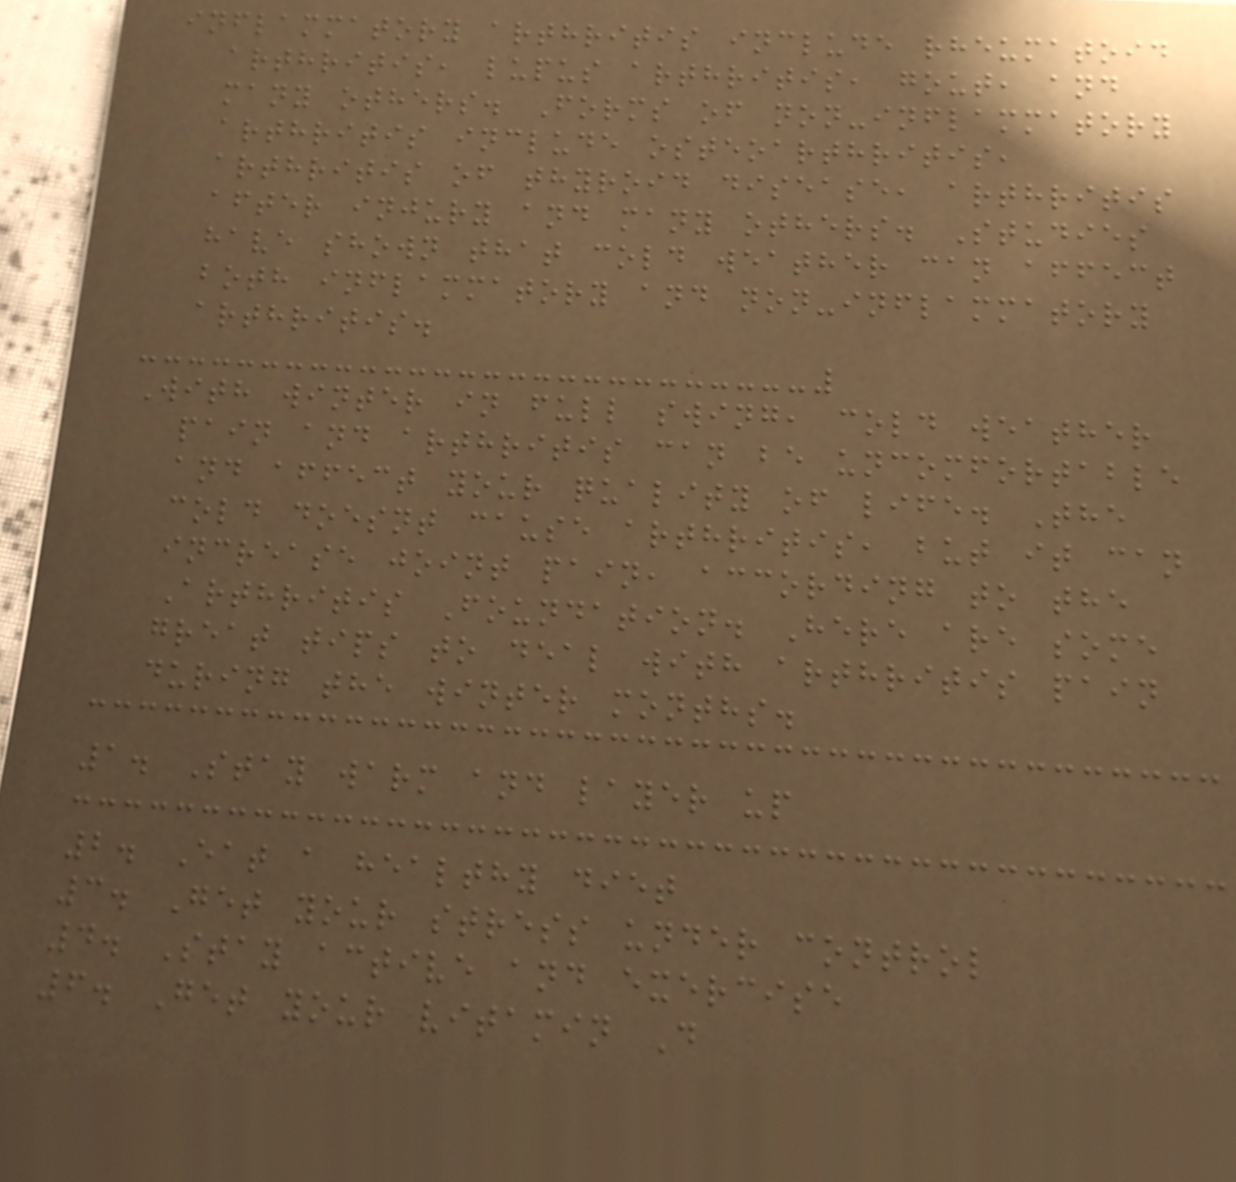inflammatory arthritis include rheumatoid
arthritis, lupus arthritis, gout, and
many others. Forms of non-inflammatory
arthritis include osteoarthritis,
arthritis of thyroid disease, arthritis
after injury and many others. Studies
have shown that cold weather can affect
both inflammatory and non-inflammatory
arthritis.
With winter in full swing, cold weather
pain and arthritis can be uncomfortable
and affect your quality of life. The
cold doesnt cause arthritis, but it can
increase joint pain, according to the
Arthritis Foundation. Here are some
great tips to deal with arthritis pain
during the winter months.
1. Stay warm and layer up
2. Eat a healthy diet
3. Get your stress under control
4. Stay active and exercise
6. Get your vitamin D
